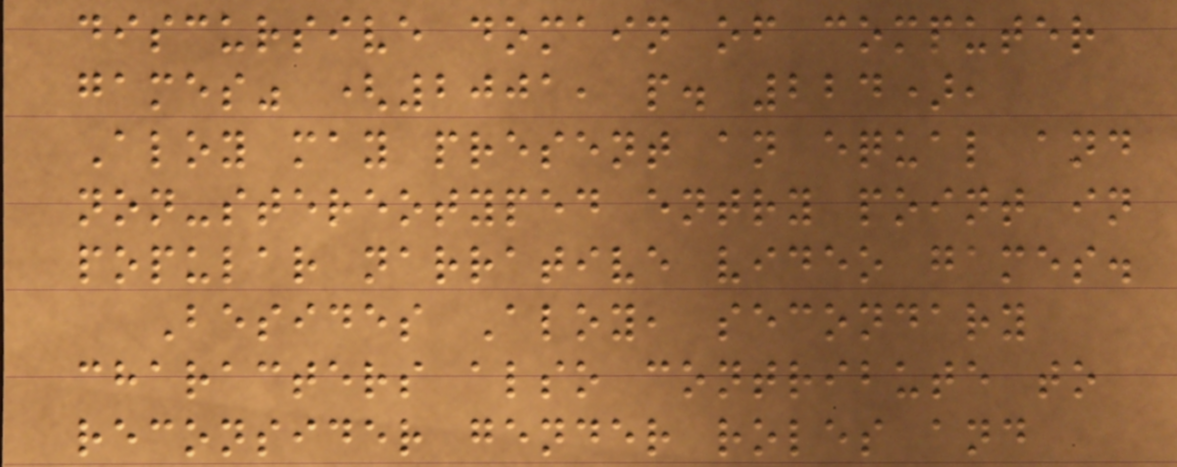discursive domain of computer
games" (2001, p. 224),
Aloy may present an equal and
non-stereotyped entry point in
popular narrative video games.
Besides Aloy, secondary
characters also contribute to
reconsider gender roles and
